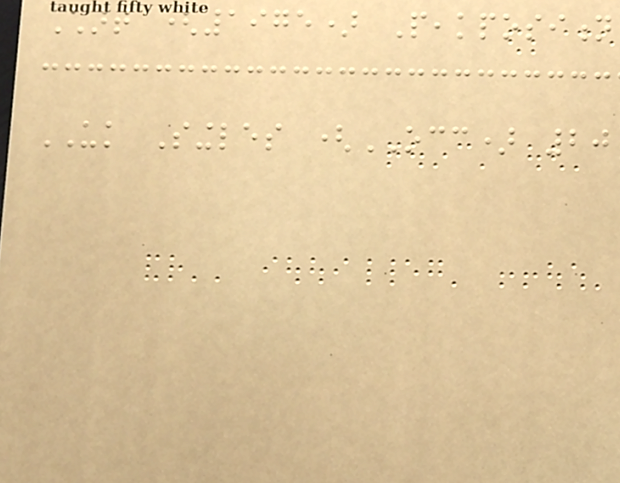Chart (1975) Peakposition
UK Singles (OCC) 20
